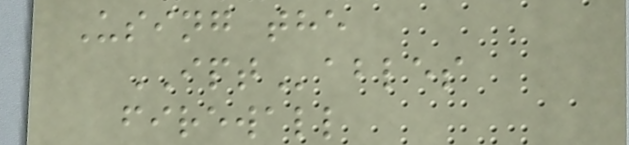Using the
IPTables
firewall
